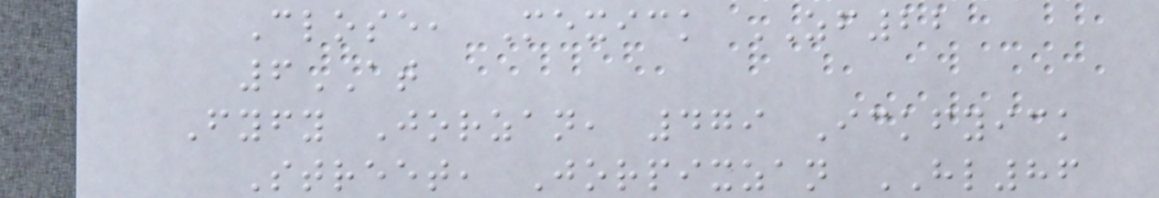Close, Mexick ZF22
6AT
Fyfy Jorzan, 479 Ickfyick
Street, Jorpixzan HL86
